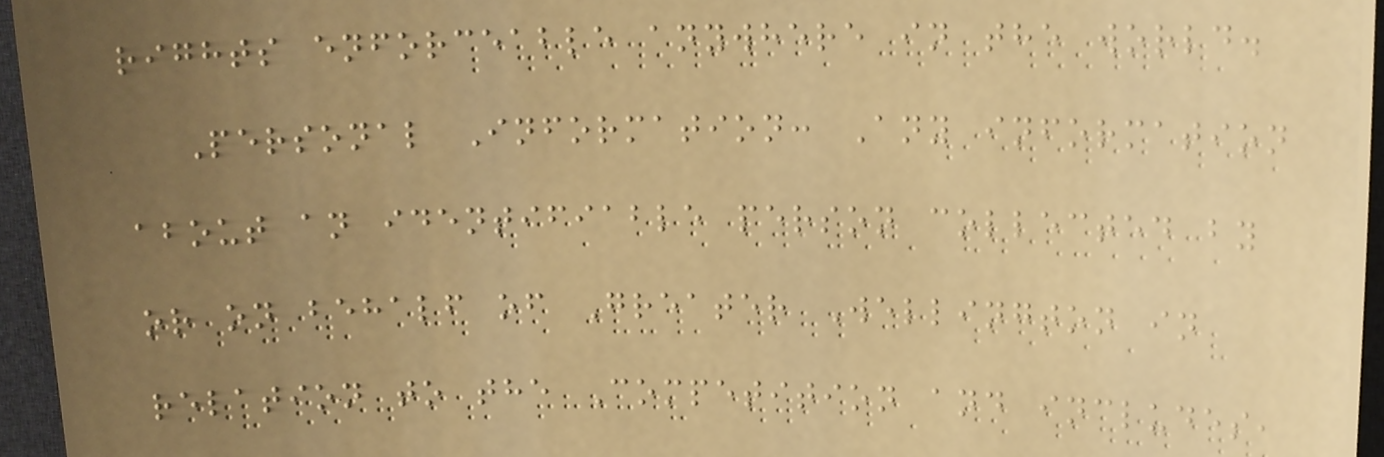rights enforceable anywhere in the world.
Personal Information: Any information
about an identifiable person collected by
or on behalf of Greater Wellington in
relation to the Competition and includes,
